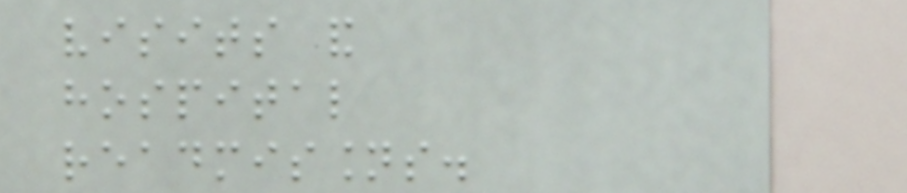visits and
hospital
readmissions.
